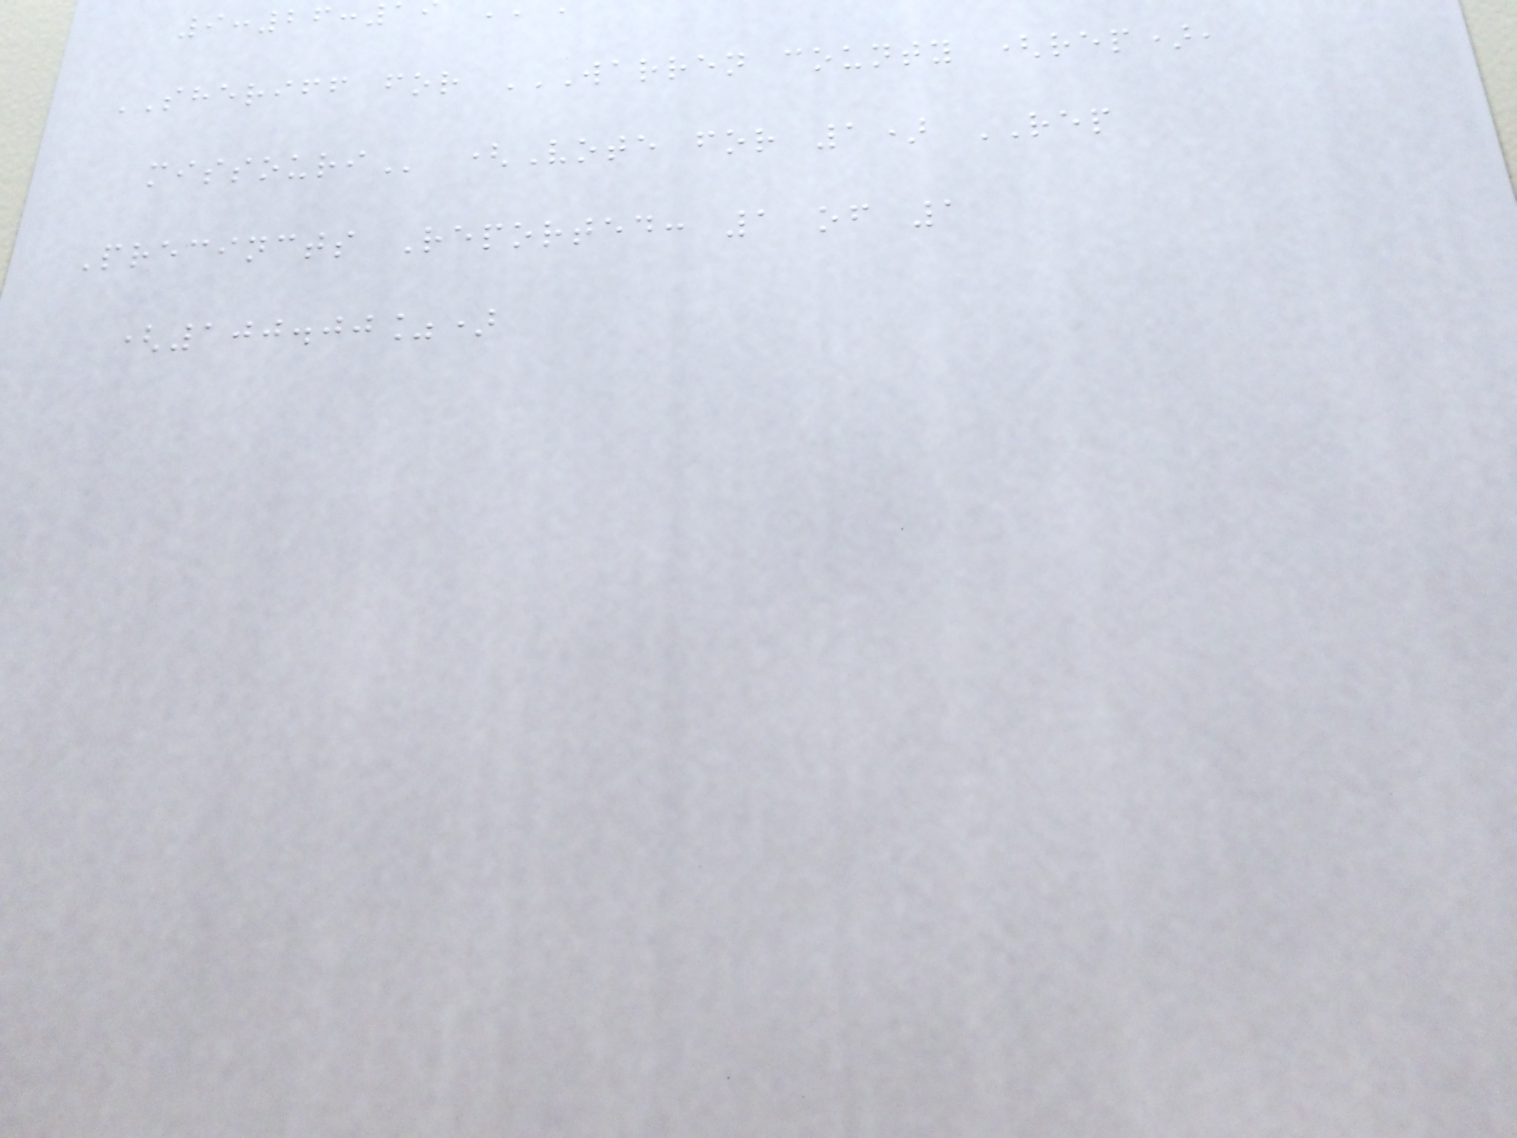9:26:
SHERIFF for WARREN COUNTY (REP),
(Vote for 1) REP
Precincts Reported: 1 of 1
(100.00%)
